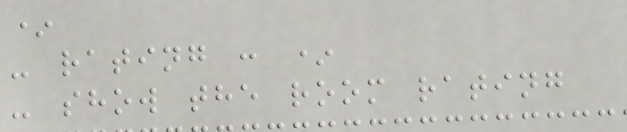*
- rating : *
- show the room rating
